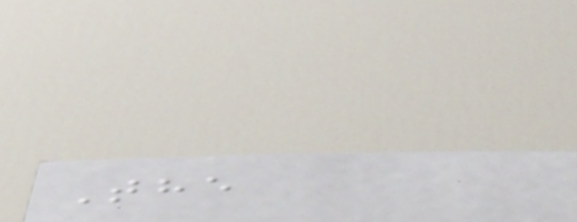The
